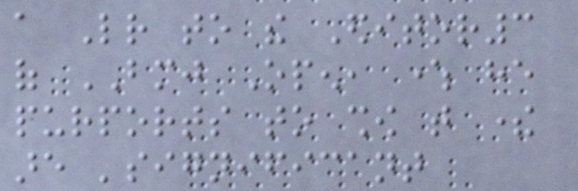a Letter to the Editor3
of BMJ Open, where he
purports to show that there
are 'significant
